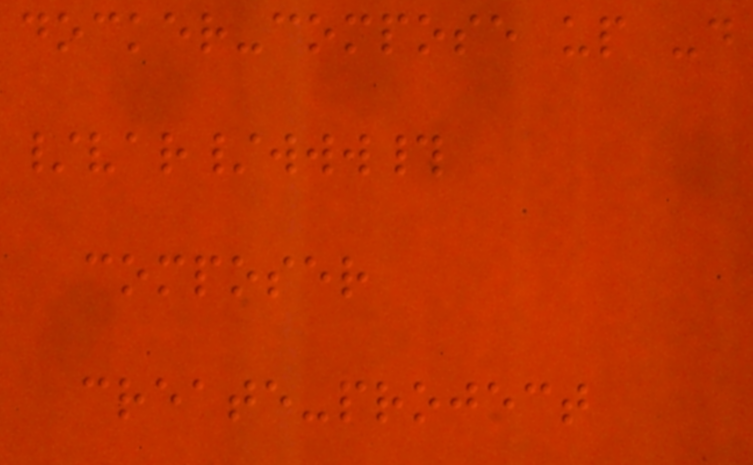docker-compose up -d
/var/www#
composer
create-project
